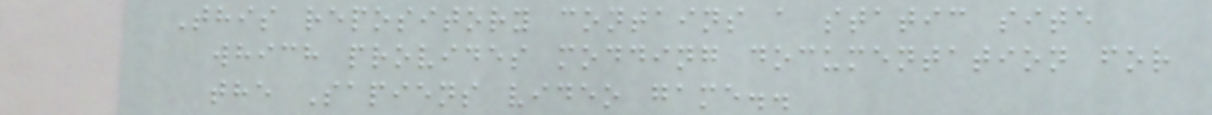This repository contains a static site
which provides modding documentation for
the Sapiens video game..
